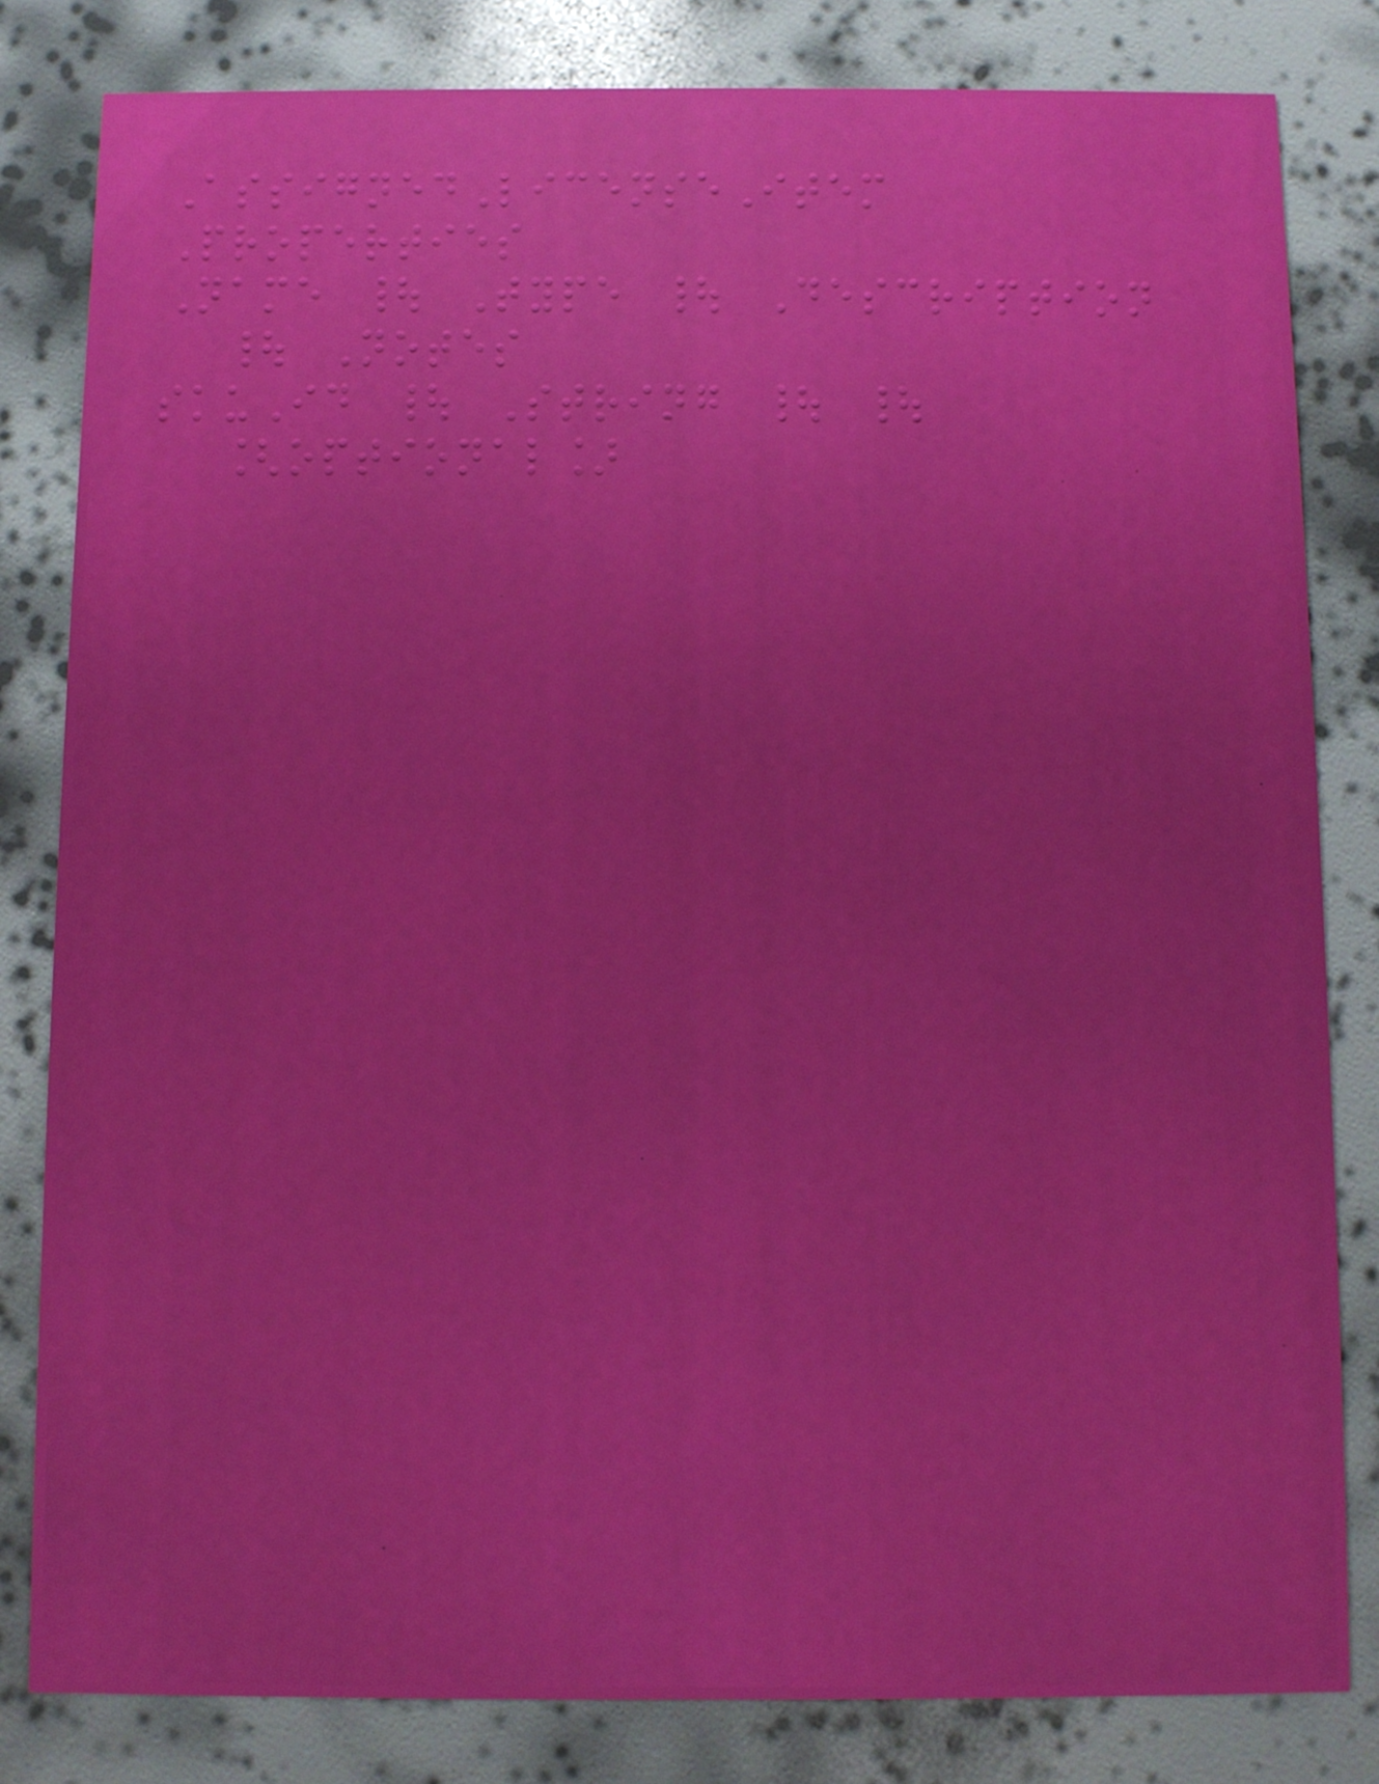AssignedLicenseItem
Properties
Name | Type | Description
| Notes
skuId | String | |
[optional]
